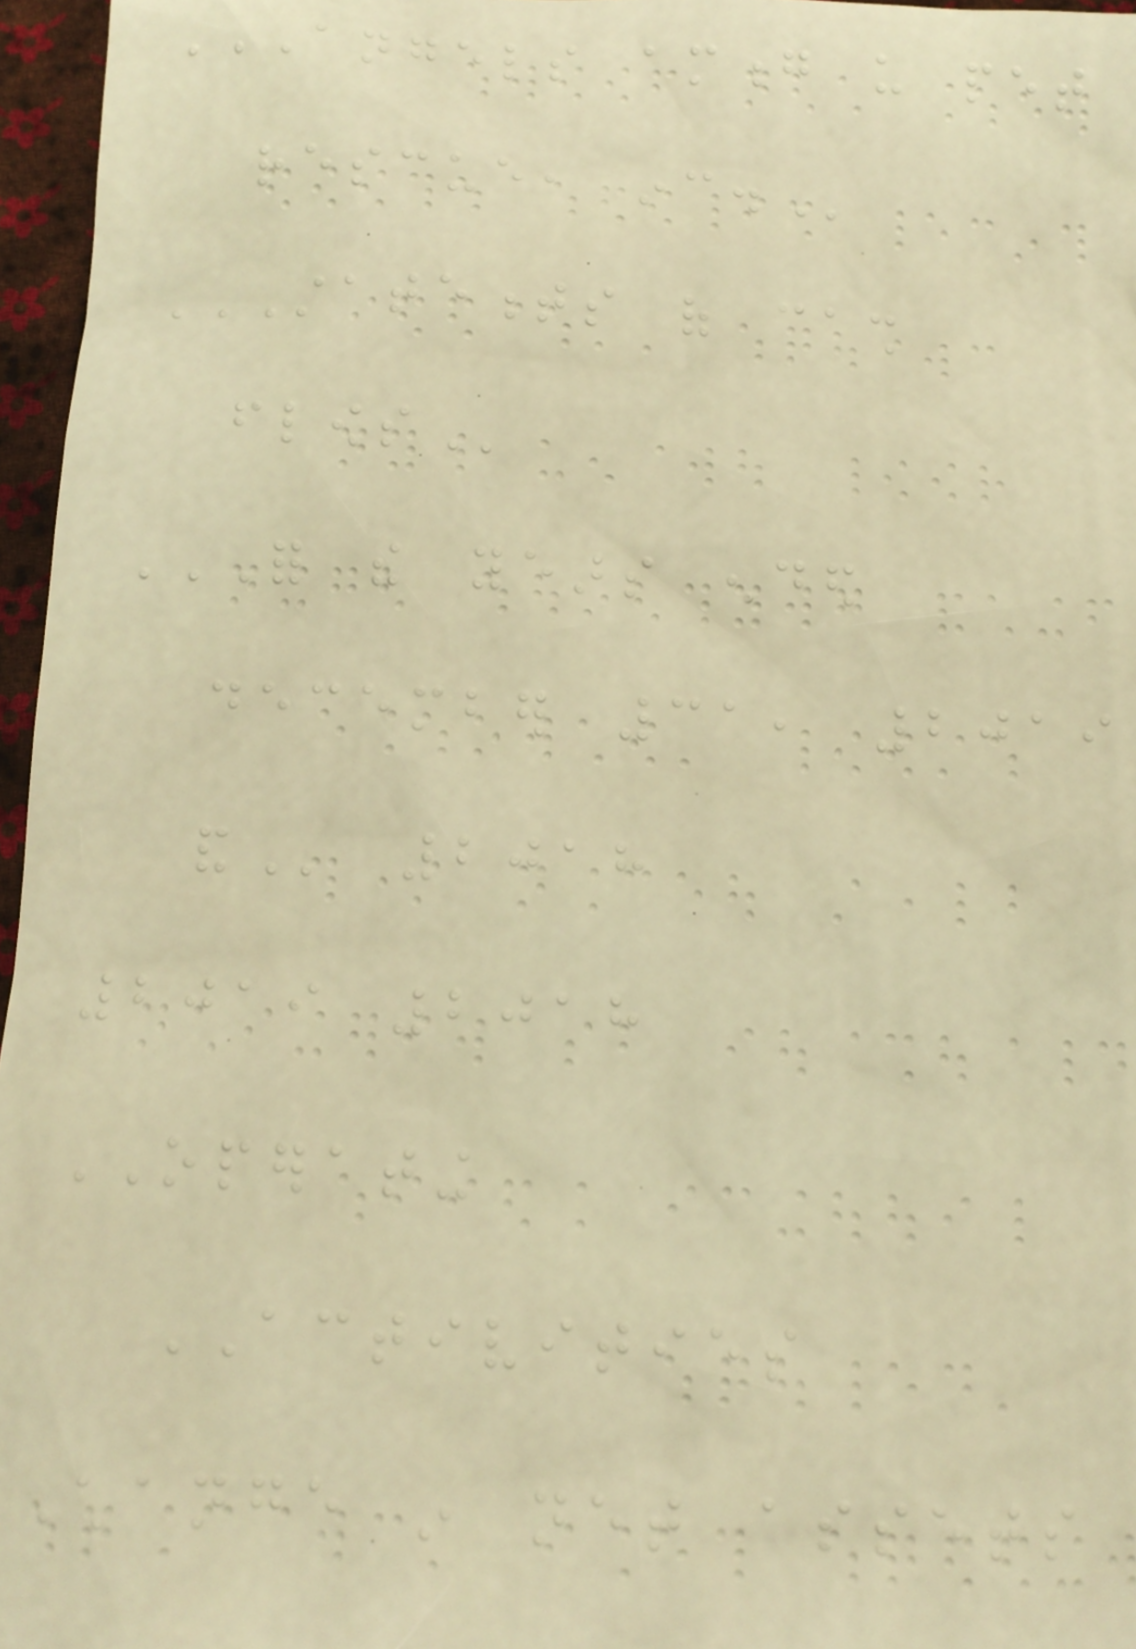ANGELS AMONG US PET
RESCUE, INC.
STATEMENTS OF CASH
FLOWS
FOR THE YEARS ENDED
DECEMBER 31, 2019
AND 2018
2019 2018
OPERATING
ACTIVITIES
Change in net assets
